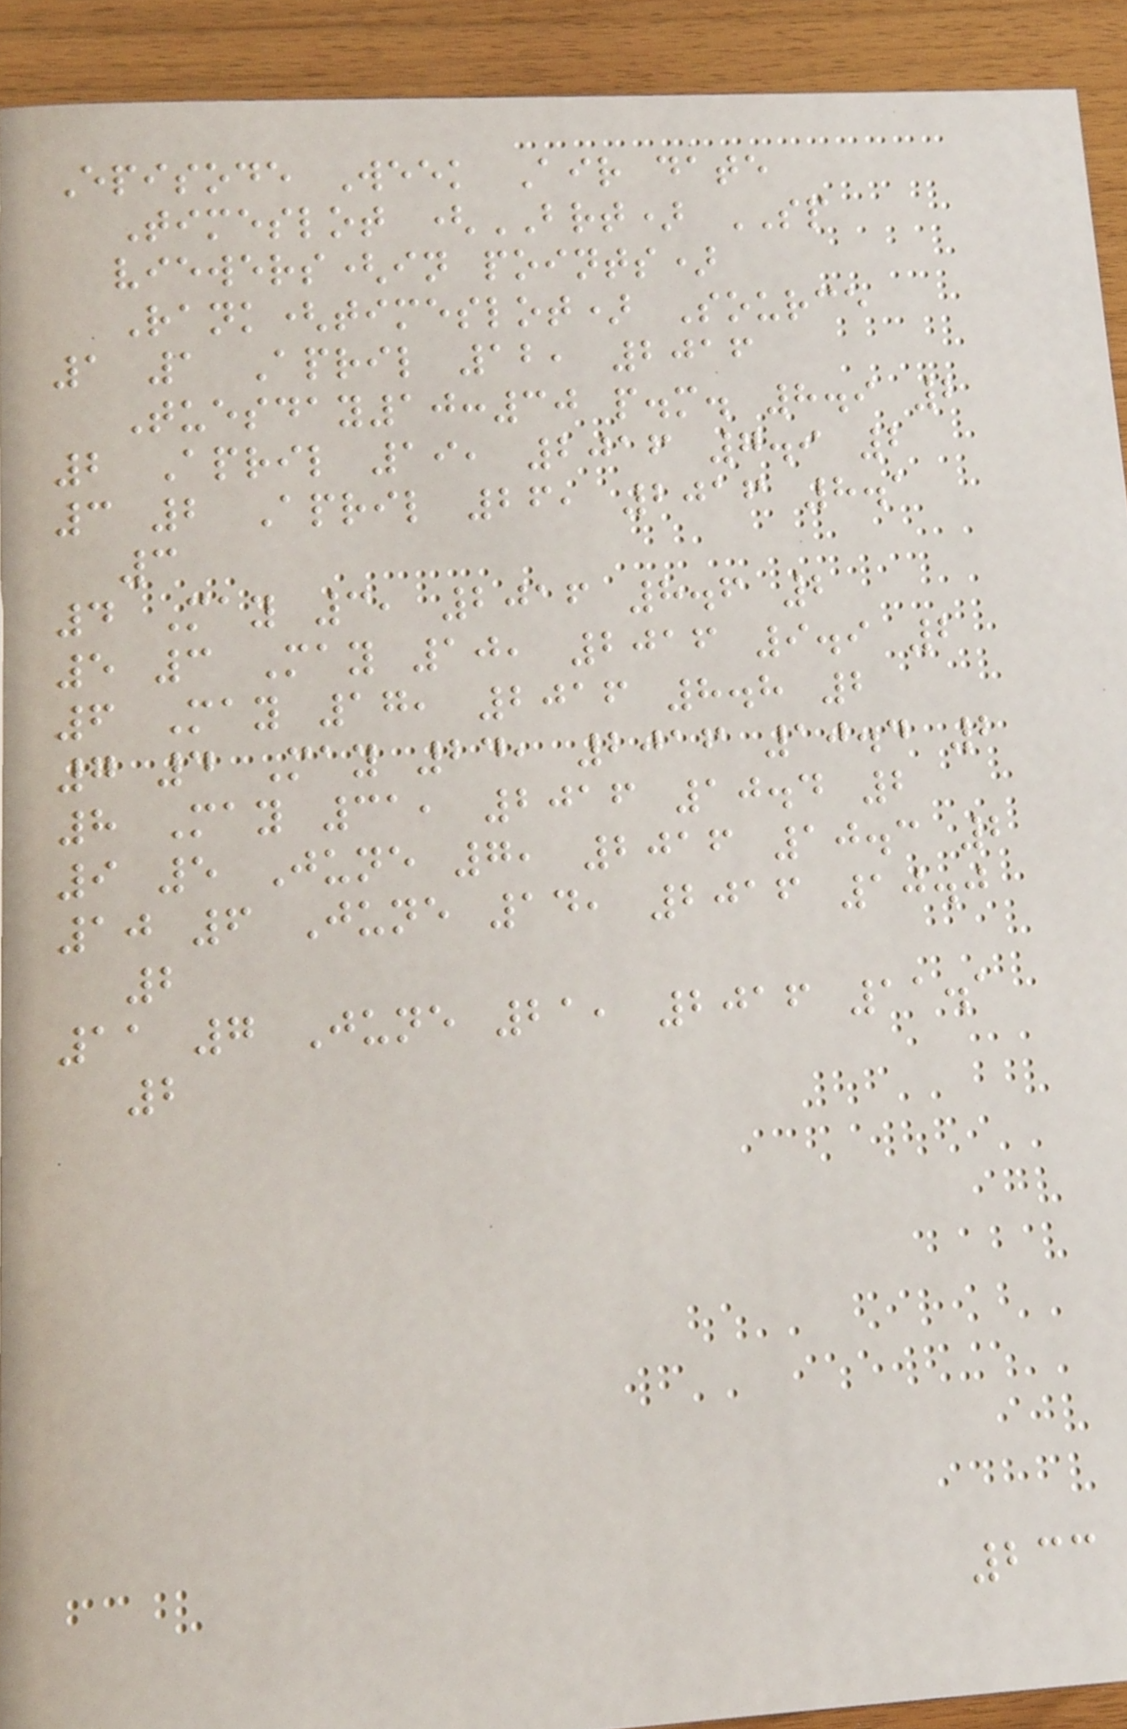Episode Week Air date
Timeslot (BRT) SP
viewers(in points)
Rank(timeslot) Source
1 1 April 12, 2016
Tuesday10:30 p.m. 8.9 2
2 April 19, 2016 7.9 2
3 2 April 26, 2016 8.1
3
4 May 3, 2016 8.6 2
5 3 May 10, 2016 9.9 2
6 May 17, 2016 8.8 2
7 4 May 24, 2016 10.4 2
8 May 31, 2016 10.4 2
9 5 June 7, 2016 10.3 2
10 6 June 14, 2016 10.0
2
11 7 June 21, 2016 11.1
2
233
